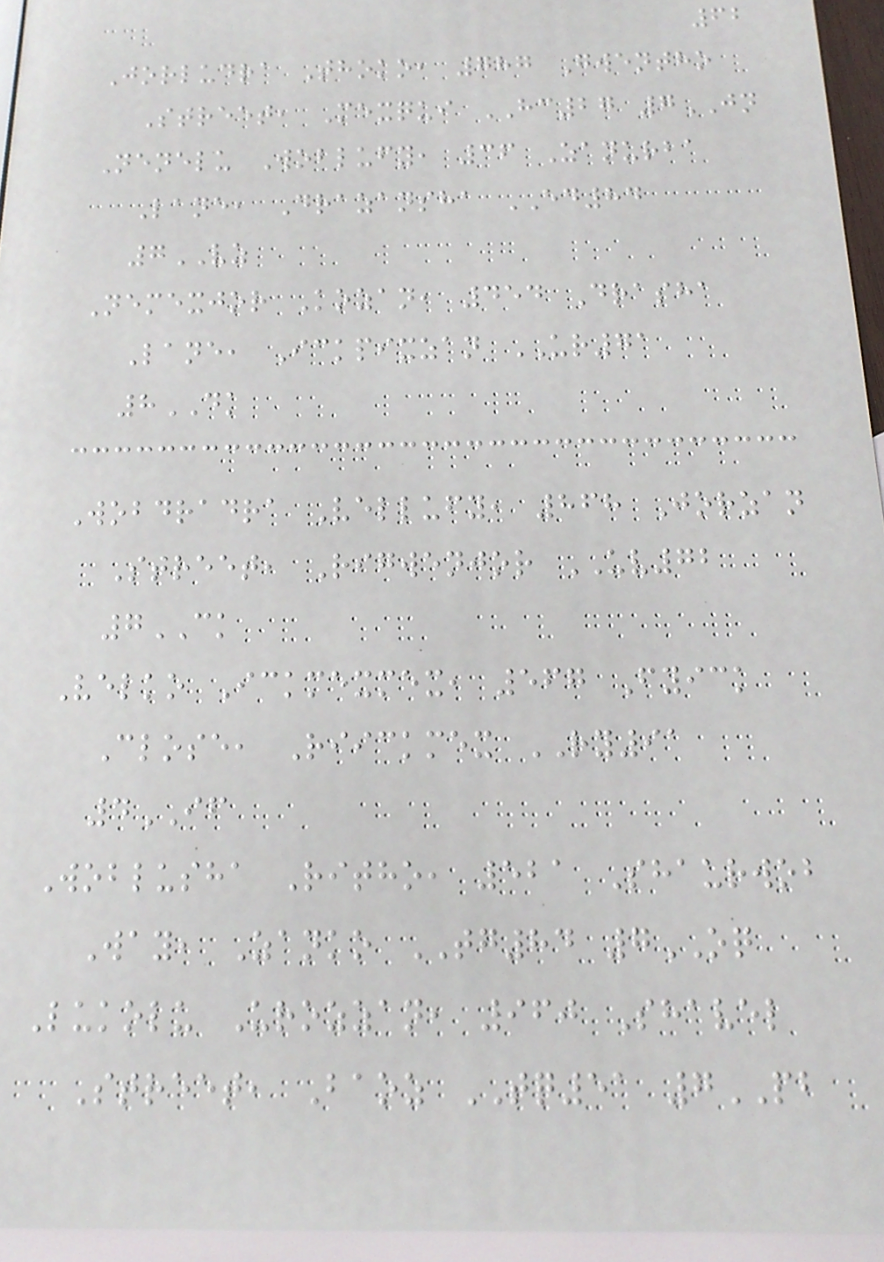62
Jorludra Thoko, 787 Gwentho
Street, Mexqui HC27 7JN
Nenelu Woblufy, 36 Zanurba
Lane, Drazansha ED84
7VZ
Nemexjor Kozan, 454 Drasha
Lane, Ickpixzan UR71
8DK
Wobdradra Vellufy, 868 Jorzan
Street, Rigwenjor UV72
7CK
Velko Ickmexmex, 567 Fyick
Close, Riickmex RY91
4IF
Woblusha Ritho, 521 Shaurwob
Way, Zanko TG84 7OQ
Lukolu Urozzan, 960 Shavel
Street, Baoz TQ51 7PB
